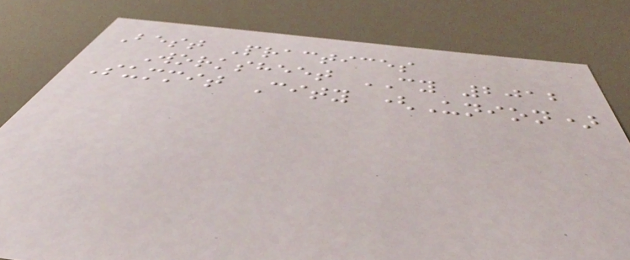Best Practices
Worksheet CY 2012
Summit City (Union)
